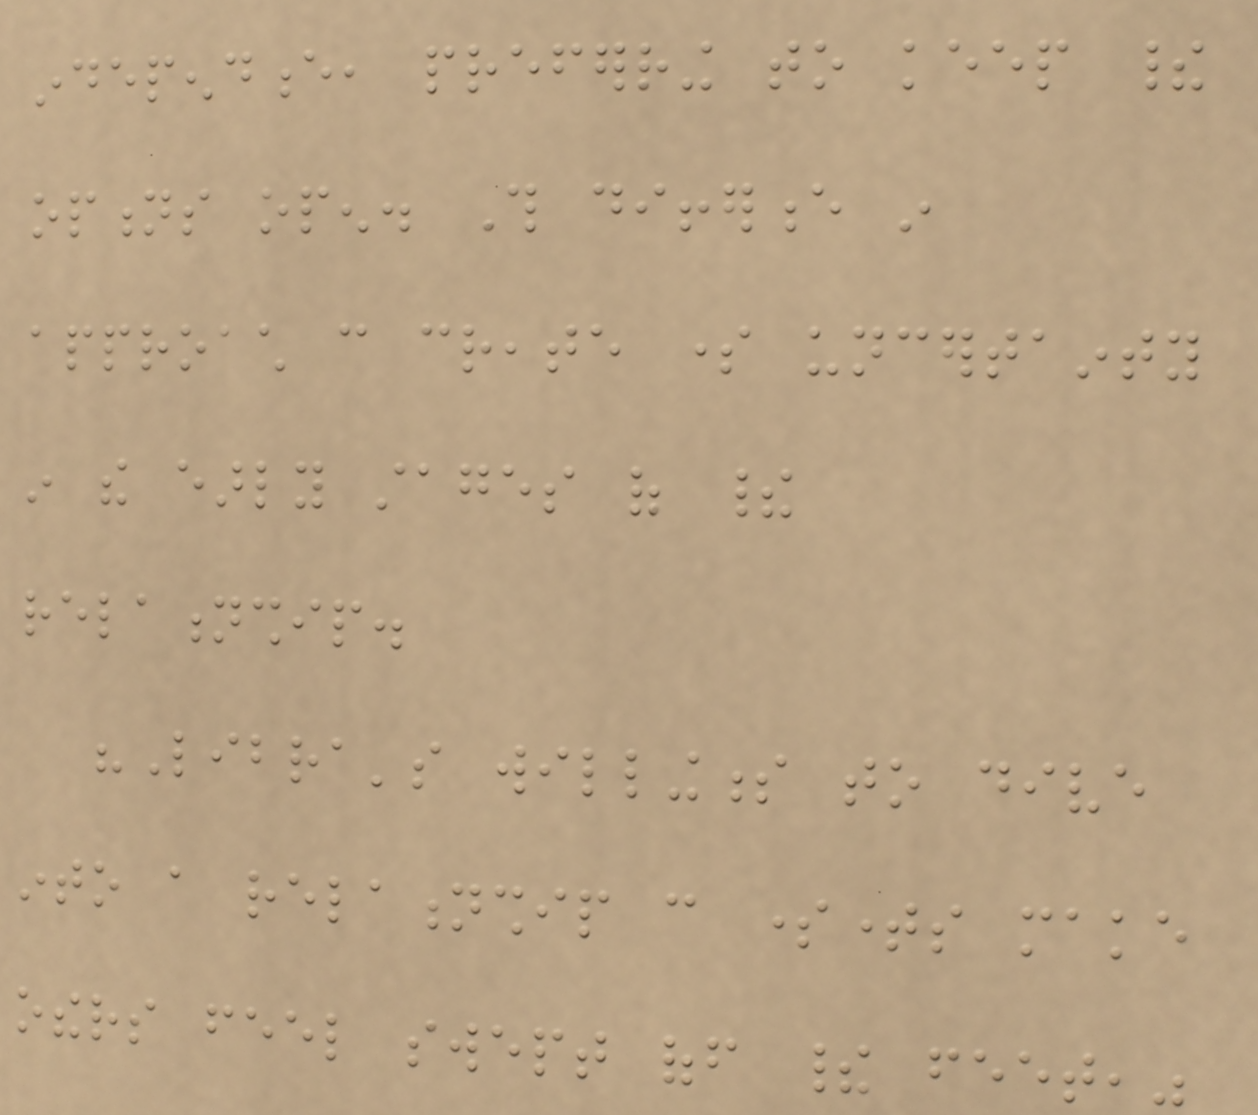independence, preferring to keep their
options open. This difference in
approach can create some uncertainty
in the early stages of their
relationship.
"Libra's willingness to dive
into a relationship can sometimes make
others feel swept off their feet,"
